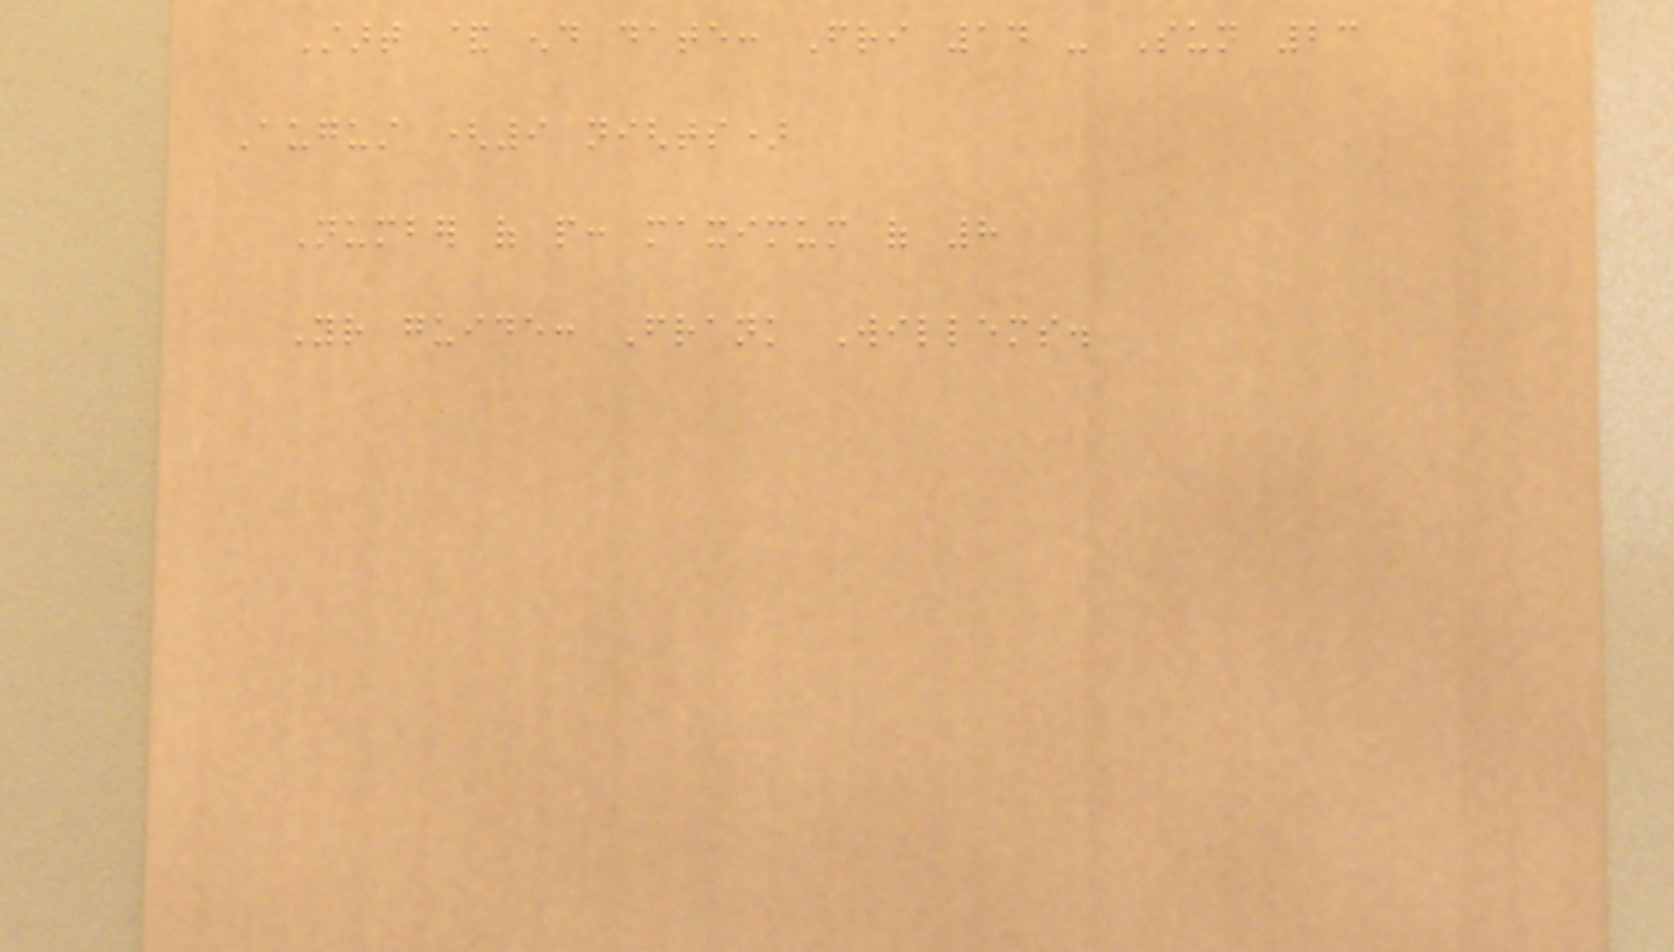Start & end date: Fri 14 - Sun 23
August (9 nights)
Number of people: maximum of 8
Your guide: Frank Willems.
